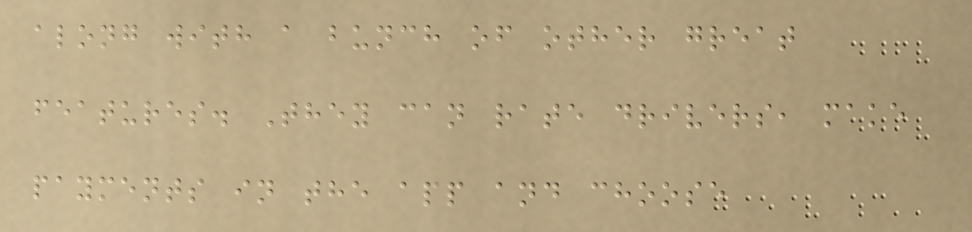along with a bunch of other great
features. They can rate drivers, make
payments in the app and choose
